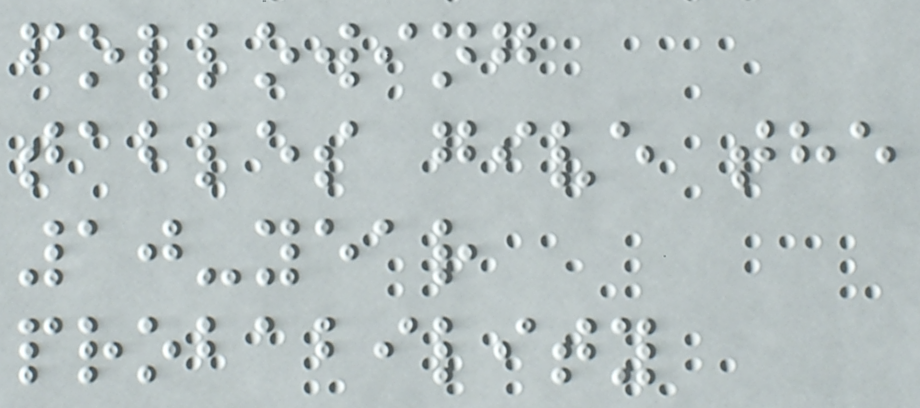following
tables give the
10-year
probability
